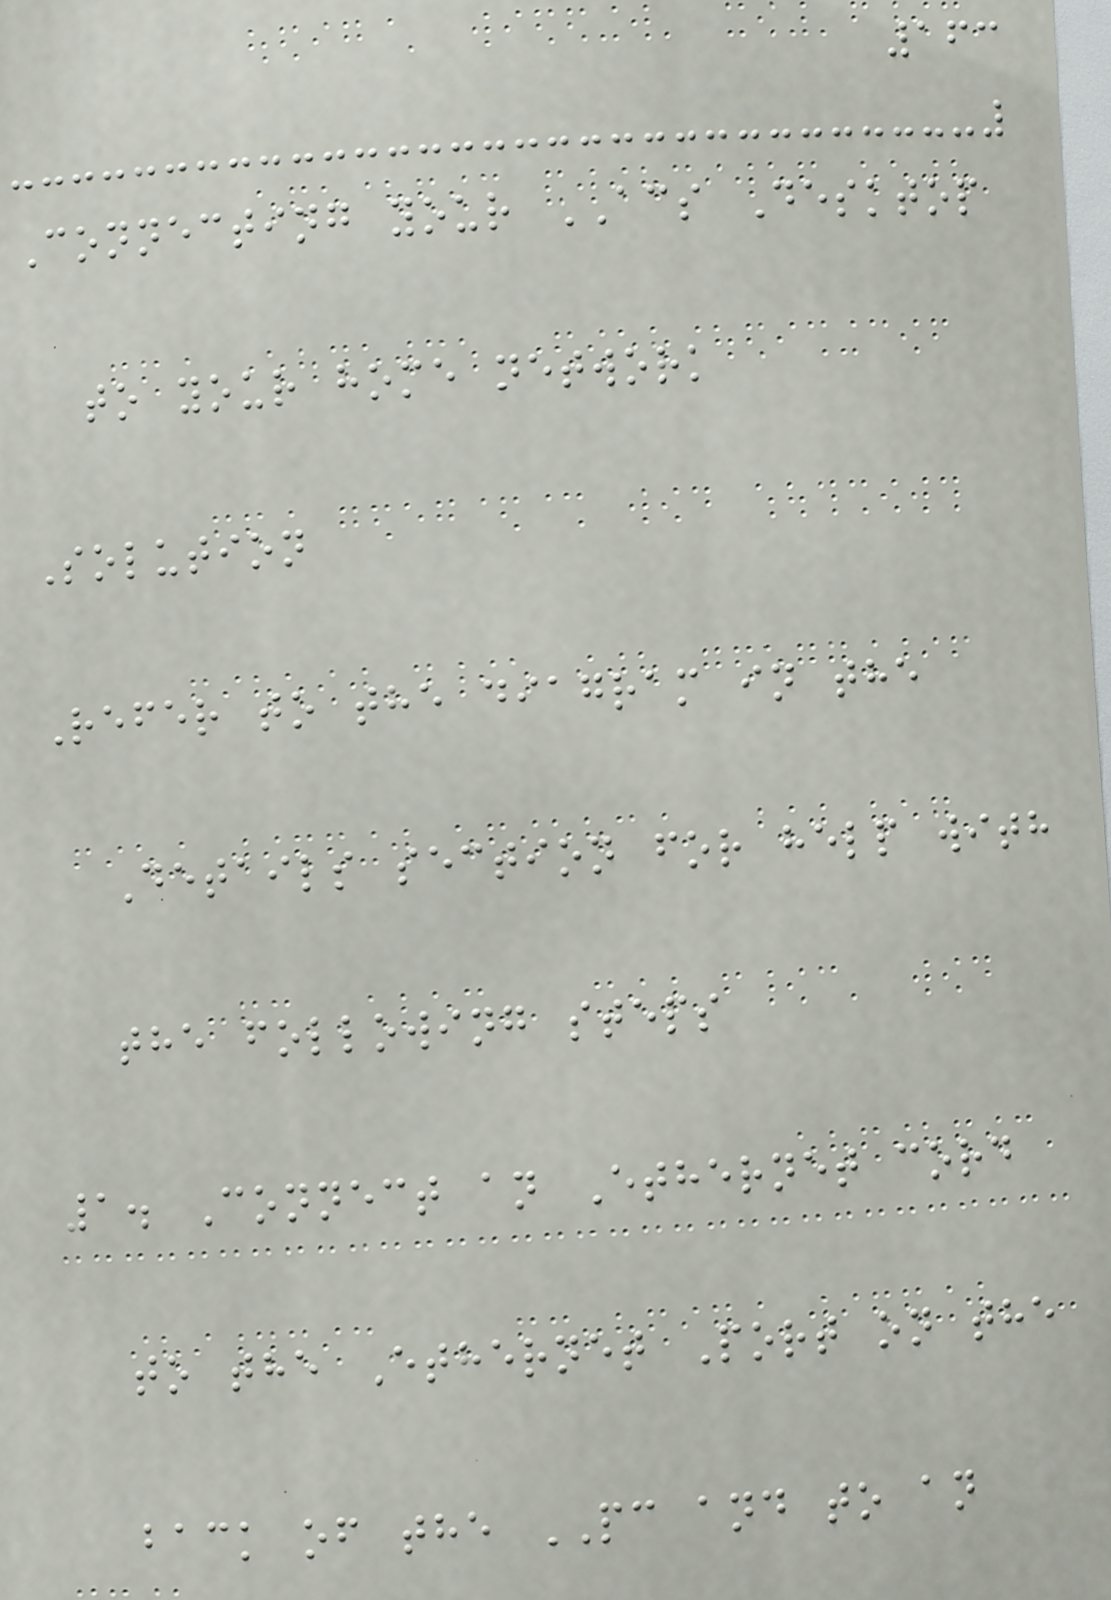163
Connecting your ACS Desktop
to your home network
Solution
Refer to the diagram in the
Details section for help with
the following steps
1. Connect an Ethernet cord
to the Ethernet Port on the
back of the PC and to an
